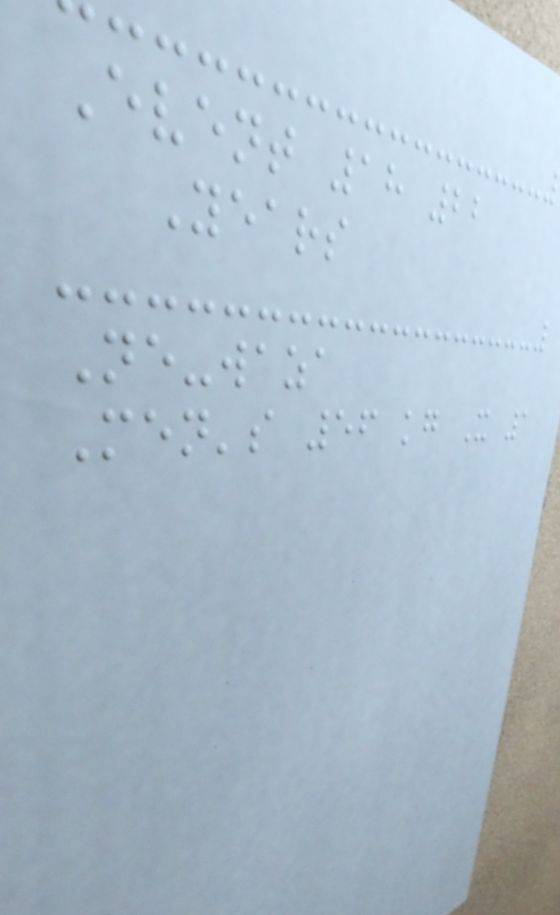Event 18 22
Years
Ne-waza
Men's 56 kg X 1
